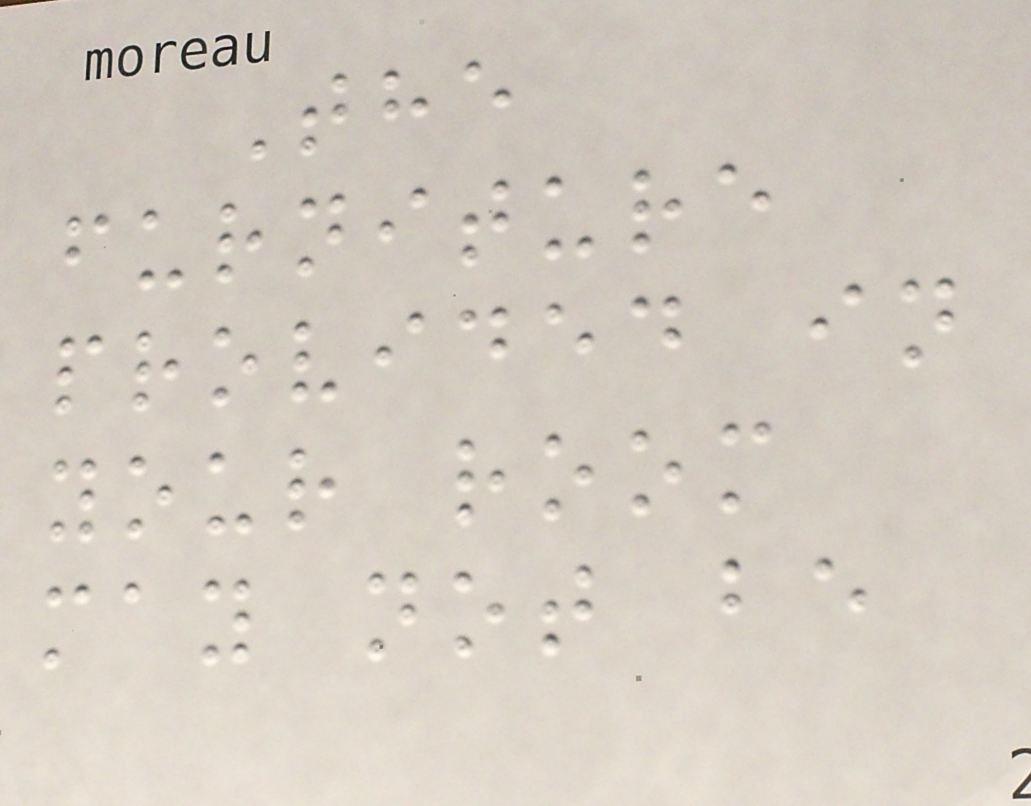The
furniture
provided in
your room
may not be
